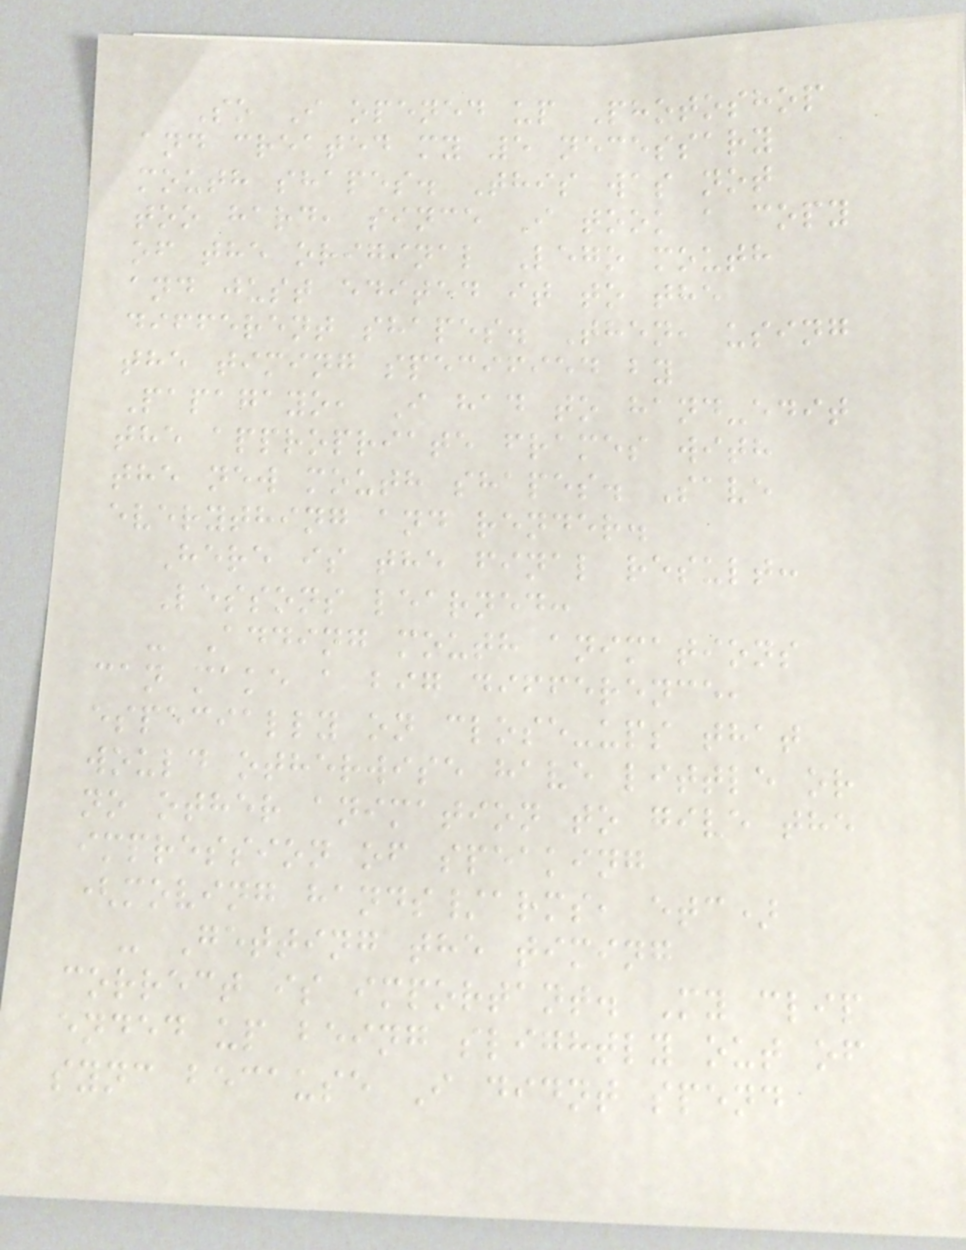So I opened up Photoshop
and created my 5 necessary
mouth shapes. This was not
too hard, since I took a copy
of the original Lego mouth
and just edited it to the
different shapes. Then, using
the timing specified by
Papagayo, I had to hand-edit
the appropriate frames with
the new mouth shapes. Save
everything and render.
Here is the final result:
Lessons learned:
- Adding mouth animations
can make a big difference,
especially on close-ups that
would otherwise have little or
no other animation to give the
impression of speaking
(moving hands/arms, etc)
- Getting the timing
correct is important. My clip
ended up being slightly out of
sync because I didnt spend
